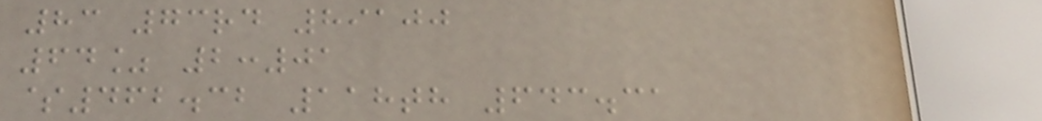83 73rd 89100
64% 2:01
$462.32 118th 643.31
